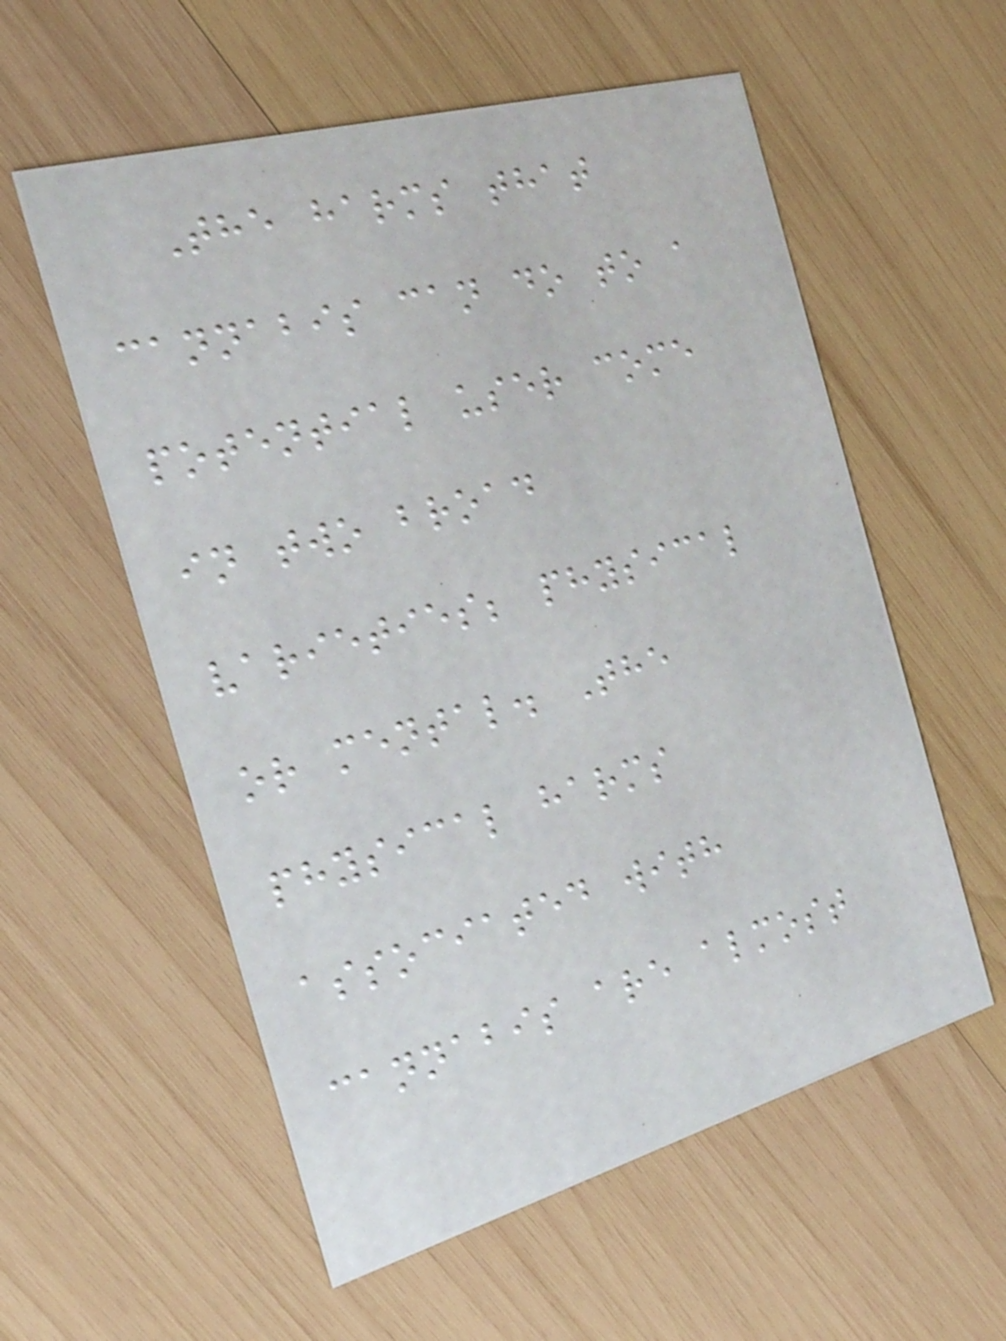The harms that
cannabis can do to a
potential user come
in two broad
varieties; physical
or mental. The
physical harms
associated with
cannabis are almost
